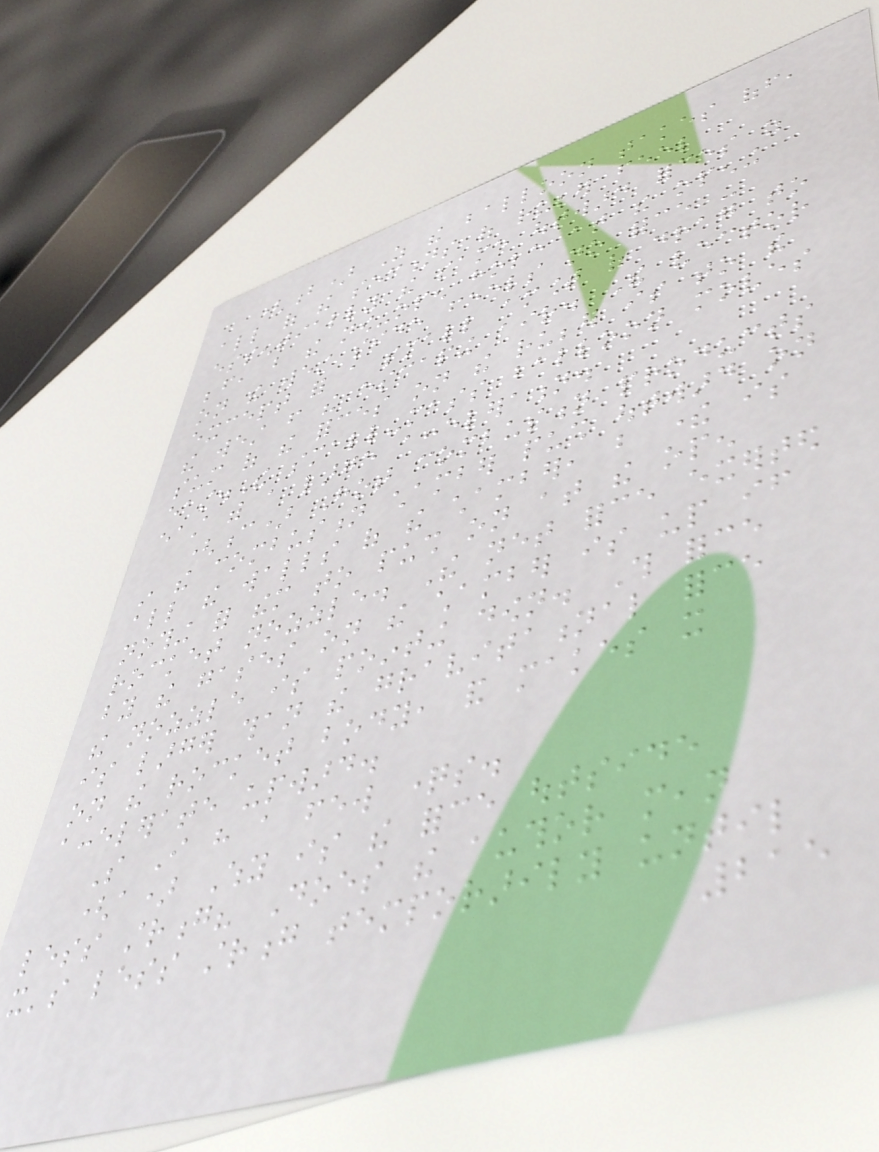(b) As the balloon takes off,
all of the sections of rubber feel
essentially the same outward forces as
before, but the now-open hole at the opening
on the west side feels no force -
except for a small amount of drag to
the west from the escaping air. The vector
sum of the forces on the rubber is to the
east.The small-mass balloon moves
east with a large acceleration.
(c) Hot combustion products
in the combustion chamber push outward on
all the walls of the chamber, but there is
nothing for them to push on at the open
rocket nozzle. The net force exerted
by the gases on the chamber is up if
the nozzle is pointing down. This force
is larger than the gravitational force
on the rocket body, and makes it
accelerate upward.
So I have a few questions.
(a) Why is the force outside
less strong? Does the author mean
it's less strong temporarily until
215
